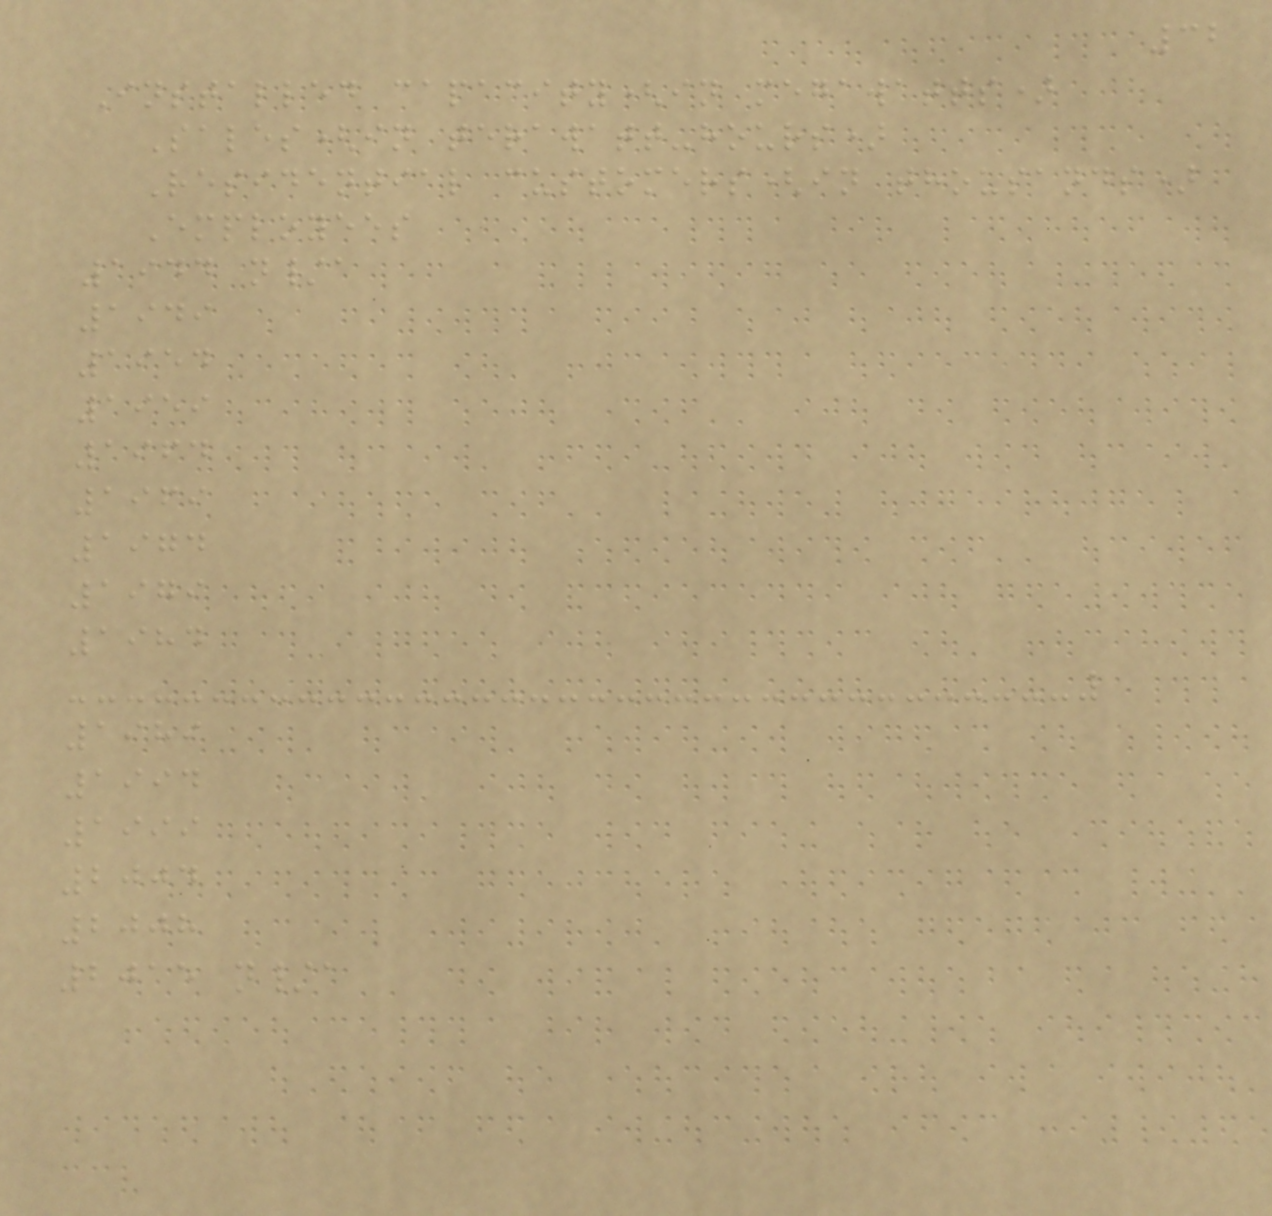32
Installed capacity(in megawatts)
Sales(in terawatt-hours)
Residential customers(in thousands)
Employees
1944 n/a
1949
1954
1959
1964
1969
1974
1979
1984
1989
1994
1999
2004
2008
2015 n/a
